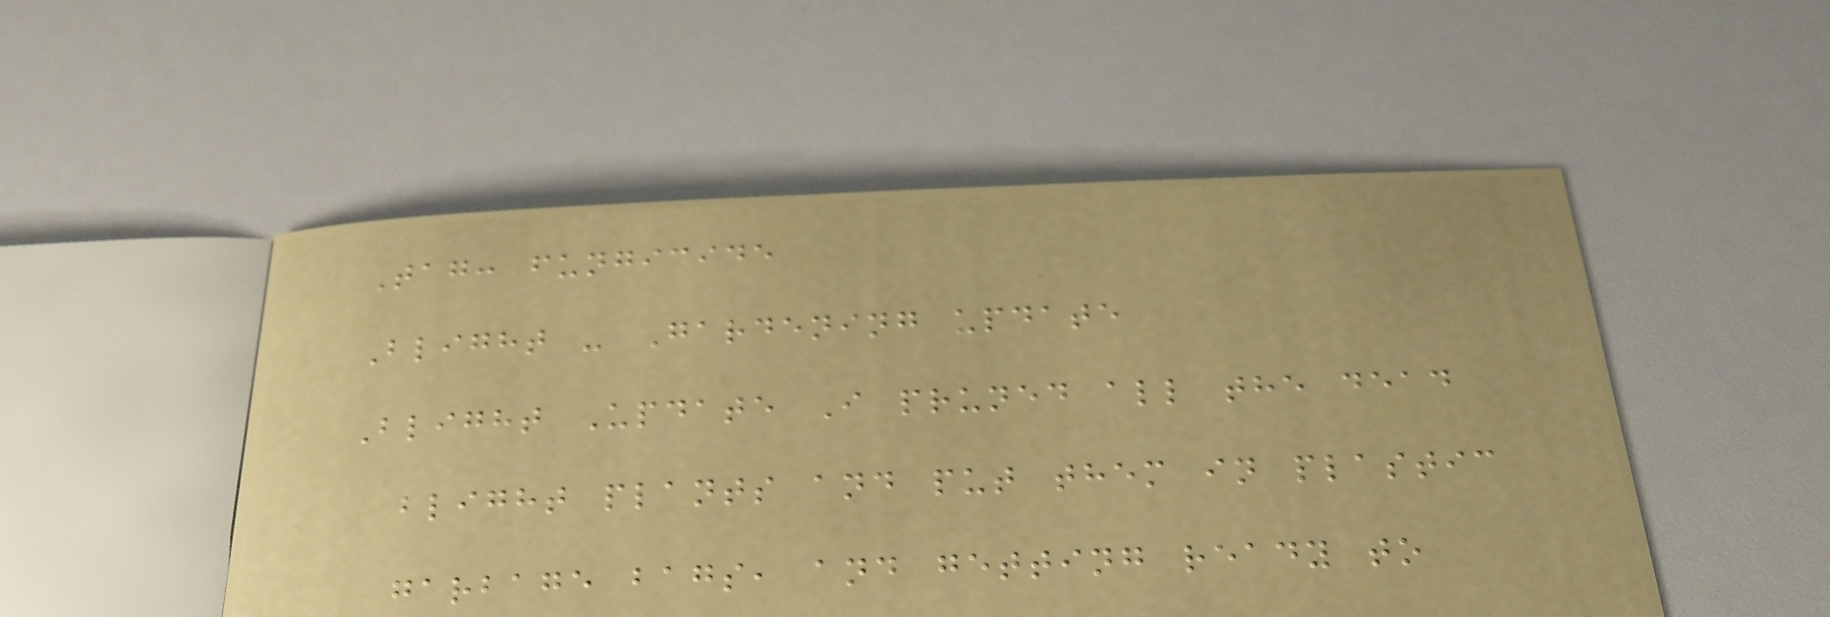Tag: fungicide
Blight - Gardening update
Blight Update I pruned all the dead
blight plants and put them in plastic
garbage bags, and getting ready to
